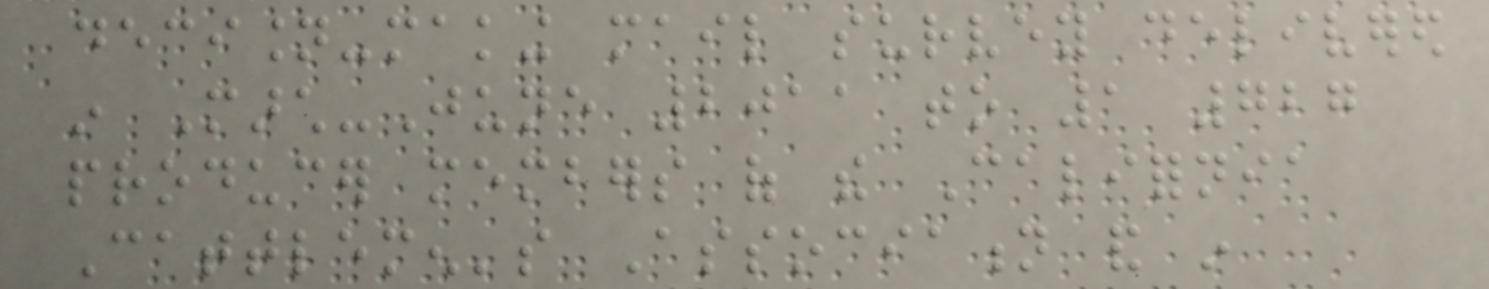decision-making mail survey delivered
in March-June 2011 to 1 727
producer members of the California
Cattlemen's Association and in
